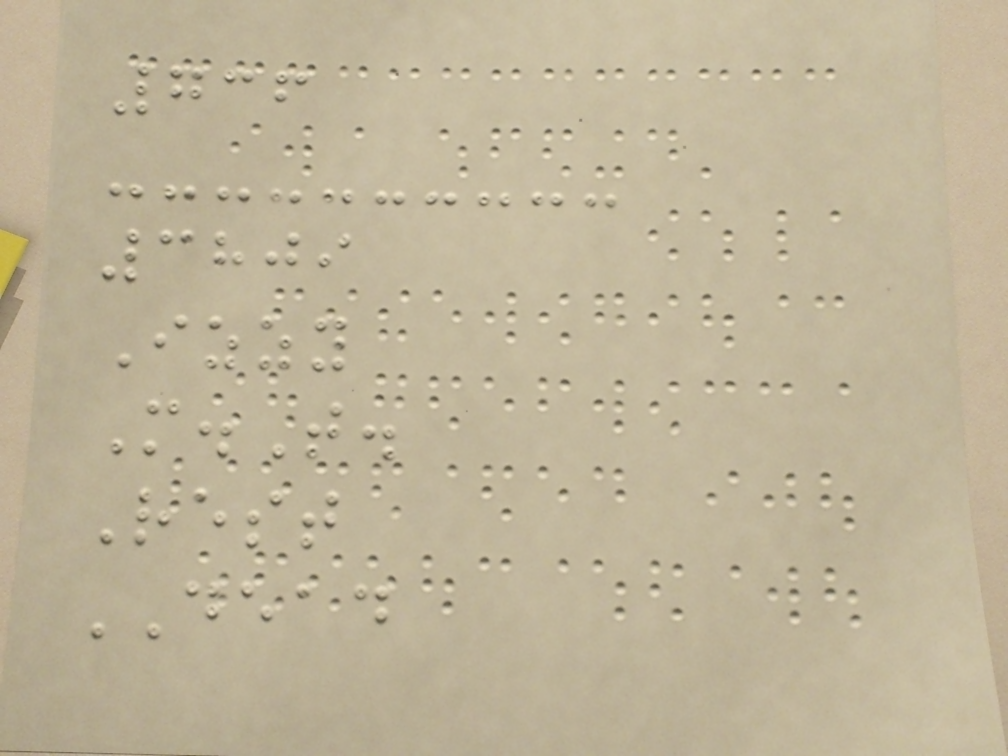736
3809
Izzy
M.T.
Rest
DEAD
